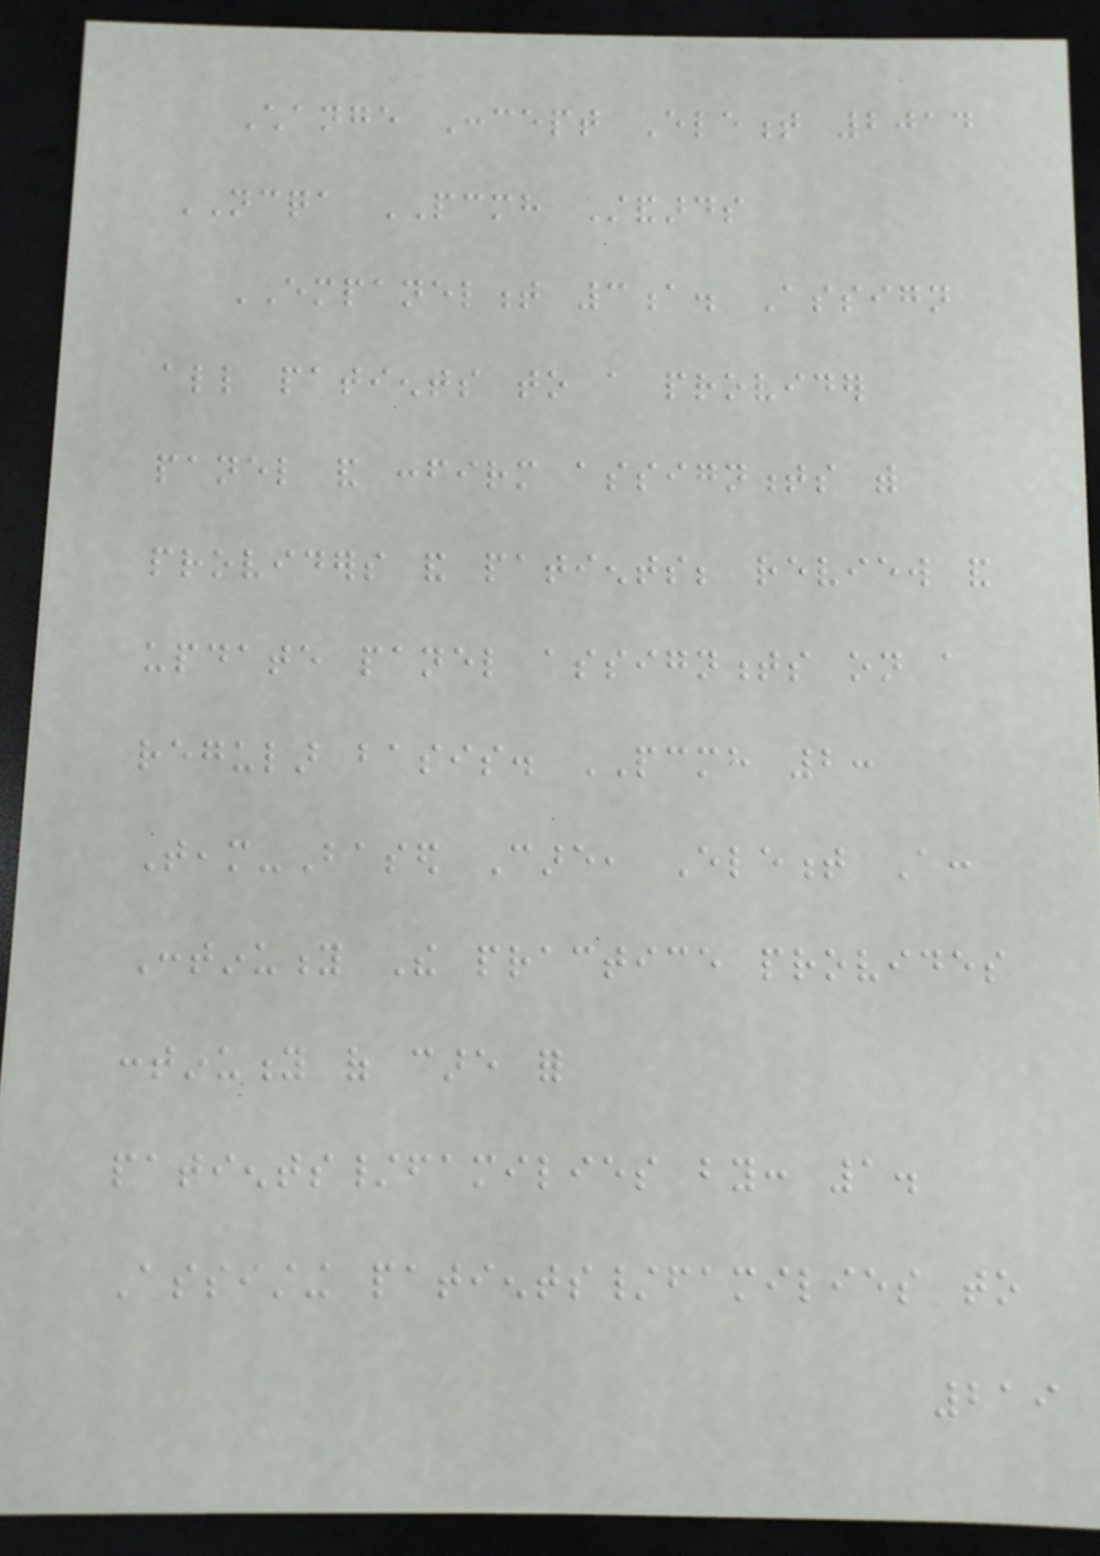Change Concept Element 2014
NCQA PCMH Standards
EMPANELMENT 3a. Assign
all patients to a provider
panel and confirm assignments with
providers and patients; review and
update panel assignments on a
regular basis. PCMH 2:
Team-Based Care, Element A:
Continuity The practice provides
continuity of care for
patients/families by: 1.
Assisting patients/families to
219
